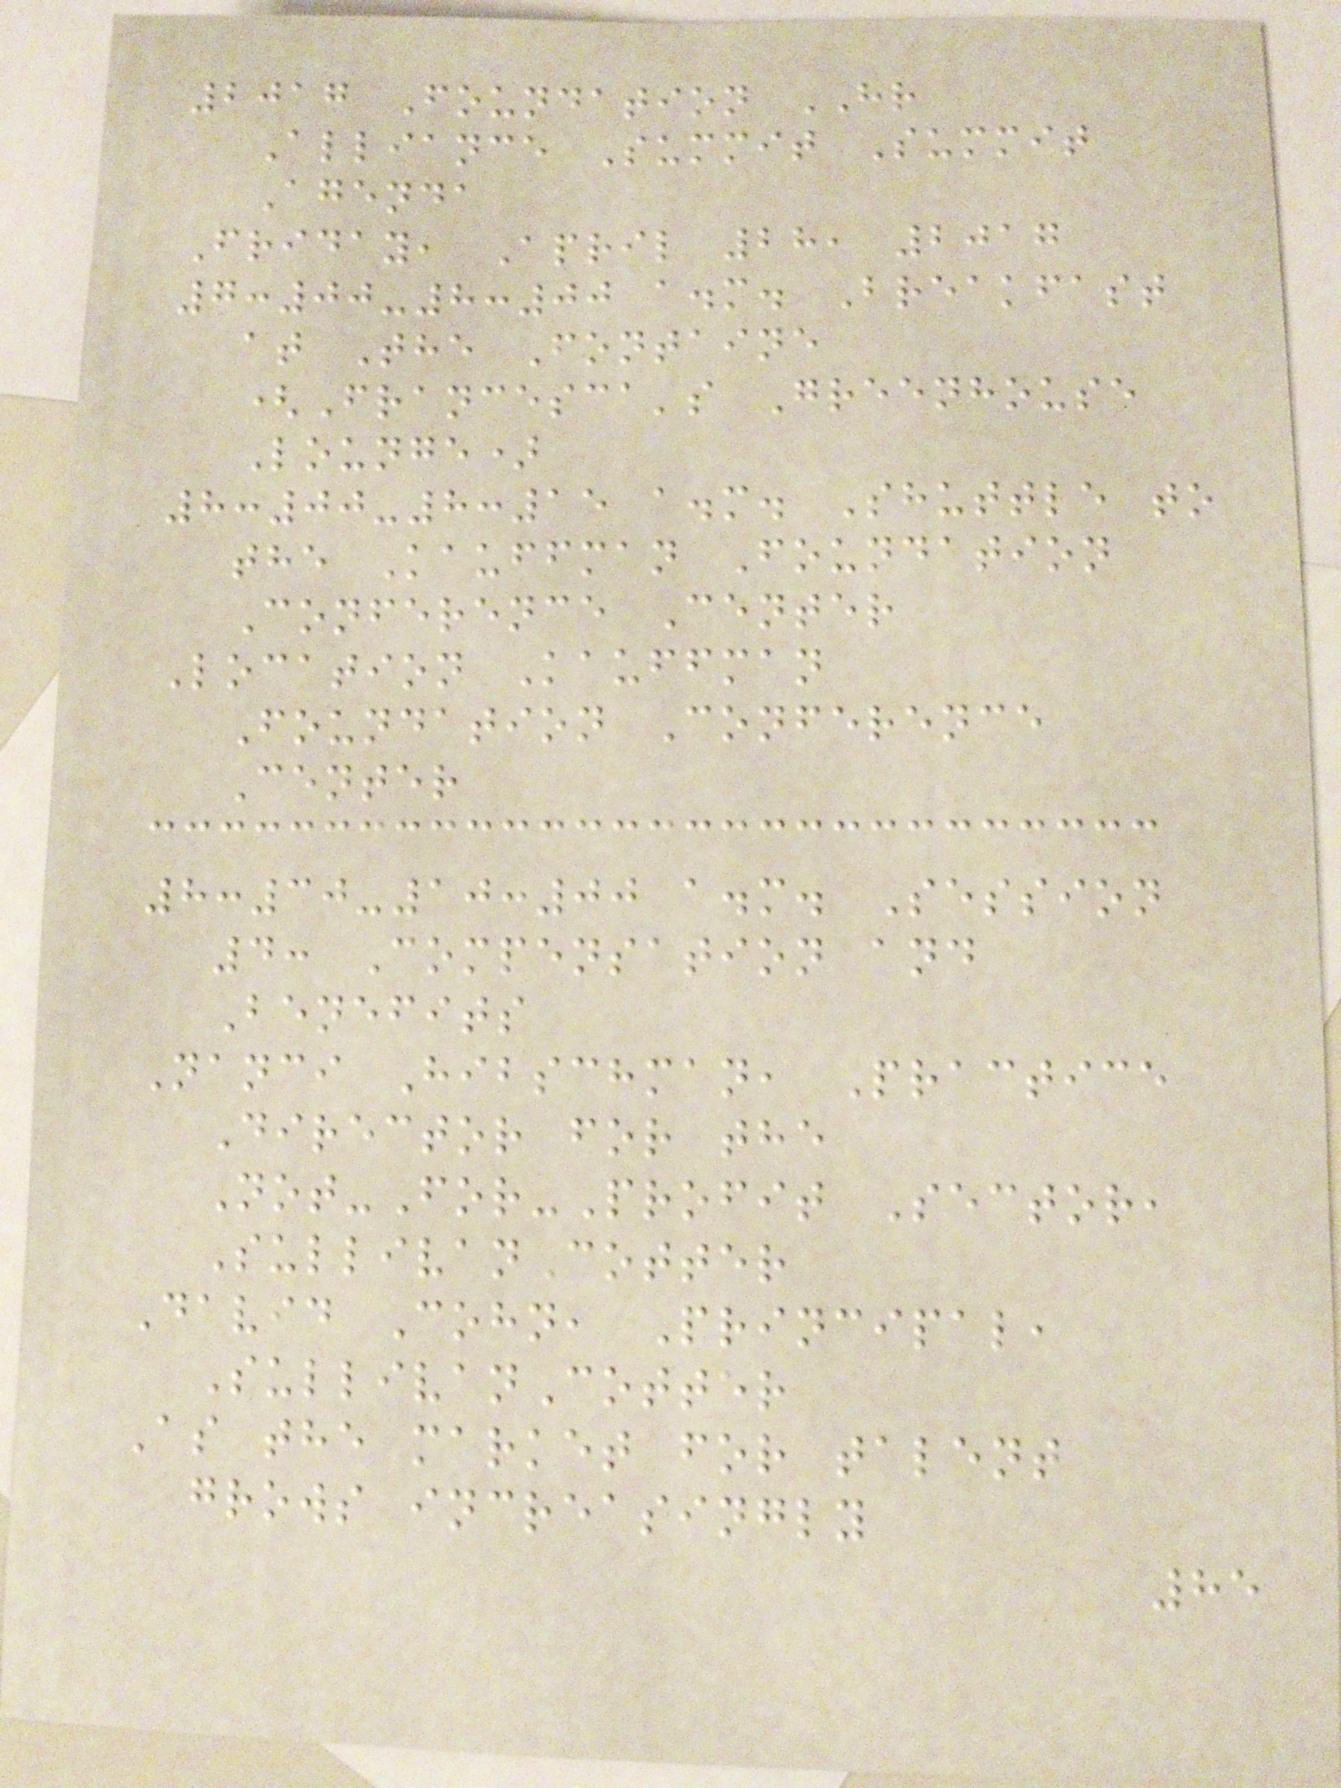2017 Foundation HR
Alliance Summit Summit
Agenda
Friday, April 28, 2017
7:00-8:00 a.m. Breakfast
at The Fontaine
(Francesca's Greenhouse
Lounge)
8:00-8:15 a.m. Shuttle to
the Kauffman Foundation
Conference Center
Location Kauffman
Foundation Conference
Center
8:30-10:00 a.m. Session
4: Compensation and
Benefits
Nanci Hibschman, Practice
Director for the
Not-For-Profit Sector,
SullivanCotter
David Cohn, Principal,
SullivanCotter
As the market for talent
grows increasingly
85
